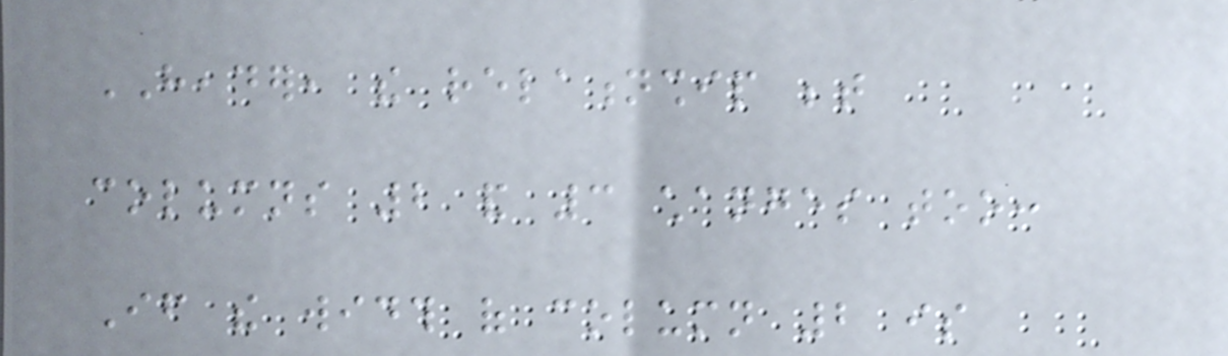HEADER, the relationship between
columns 2 and 3 changes too:
If the width of column 2 is
